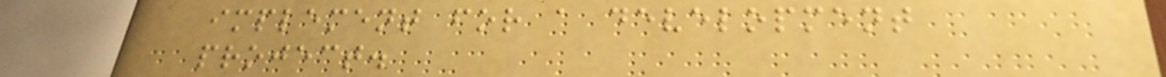implement for a development
project.
